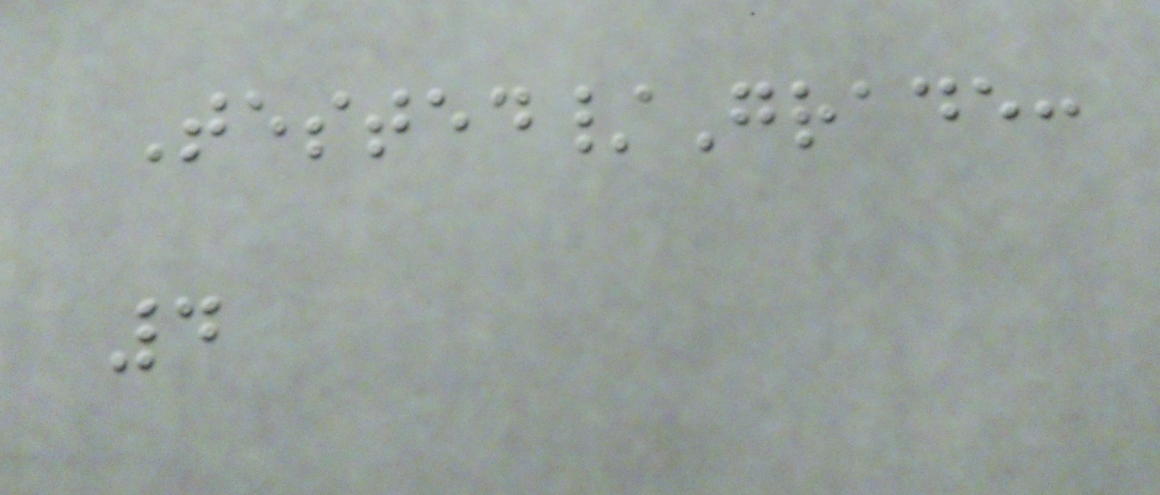Tested/Grade:
4
